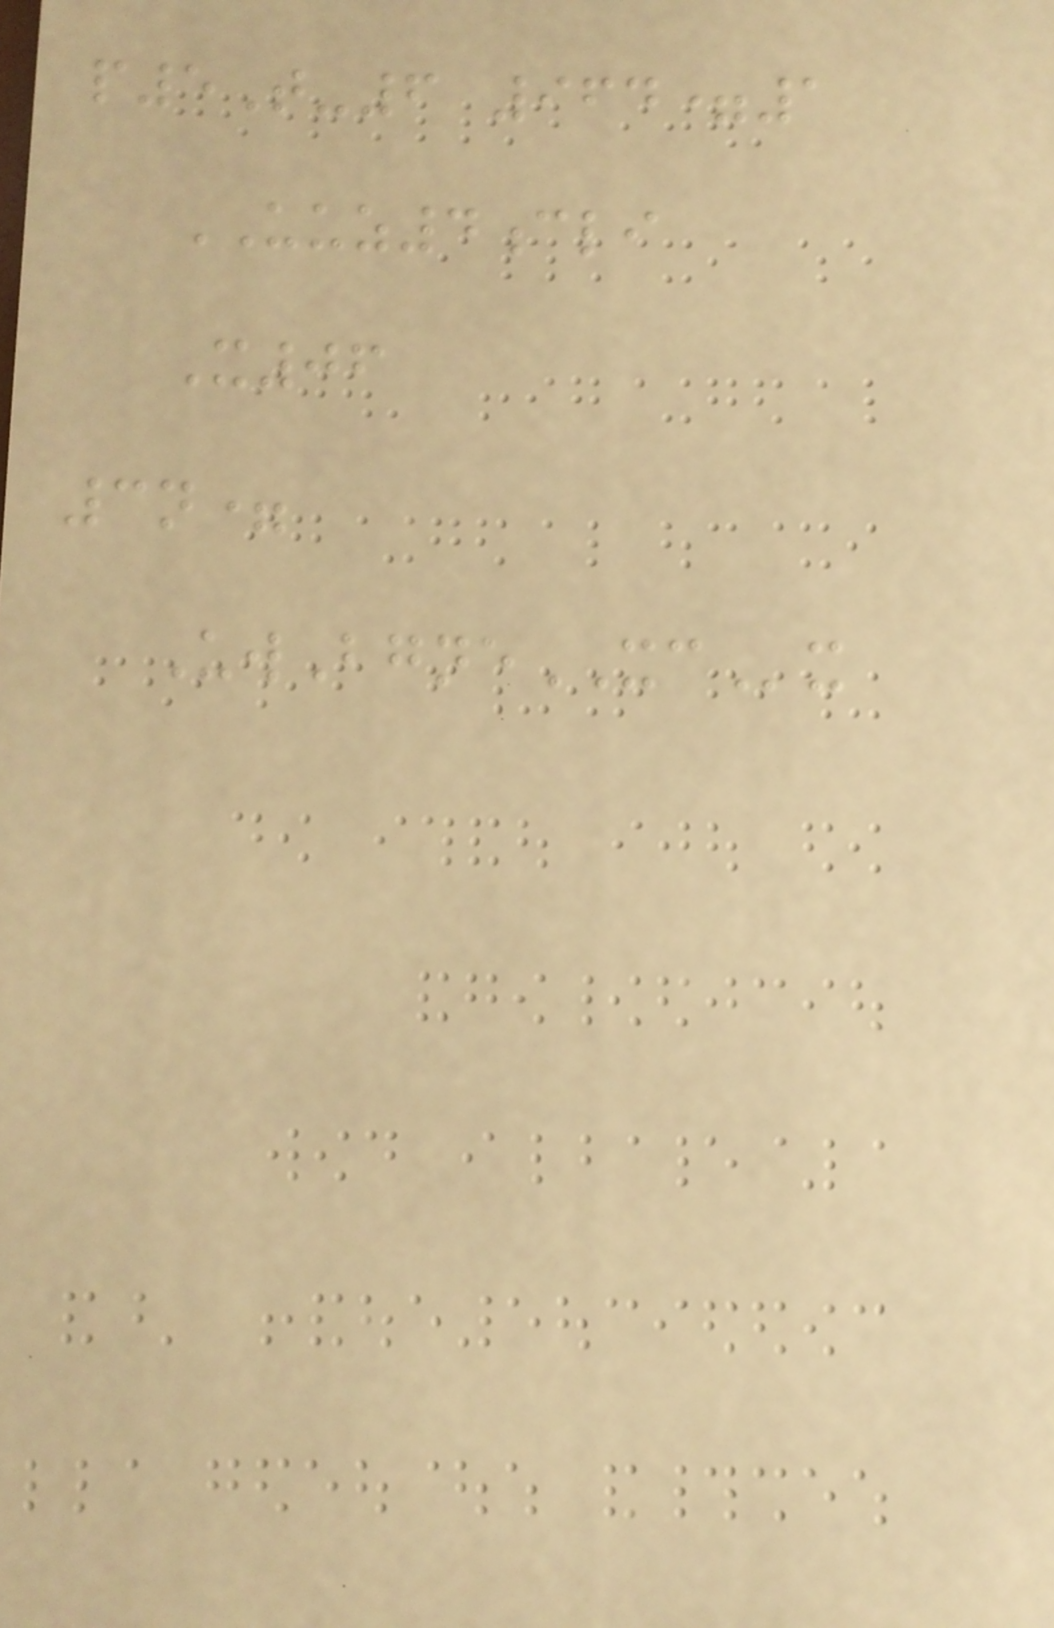p5T-6 964=1
UUZ4cli
X06
3n=
UwBgneXCx
